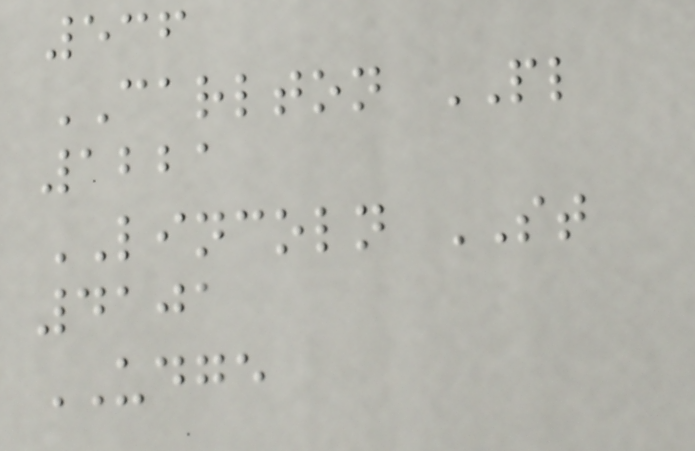536
CARLTON PL
1221
LINCOLN ST
4101
UDGE
